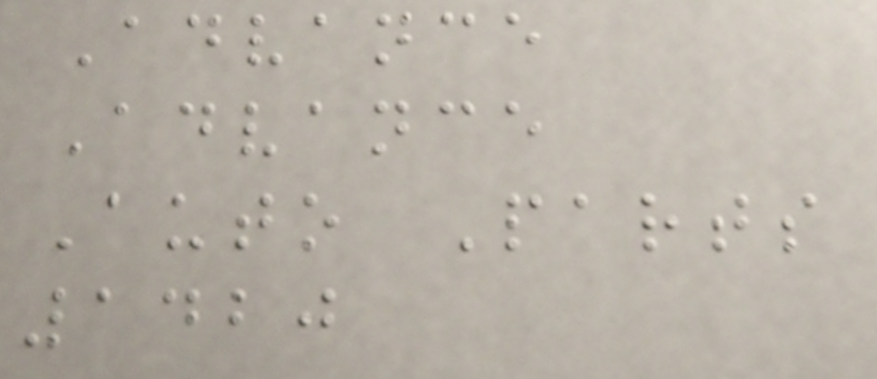Advance
Advance
Auto Parts
1420
